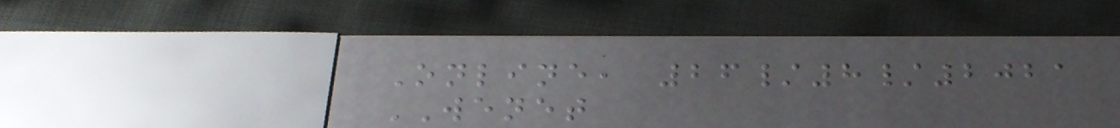Online, 26/8/2021
WENET
